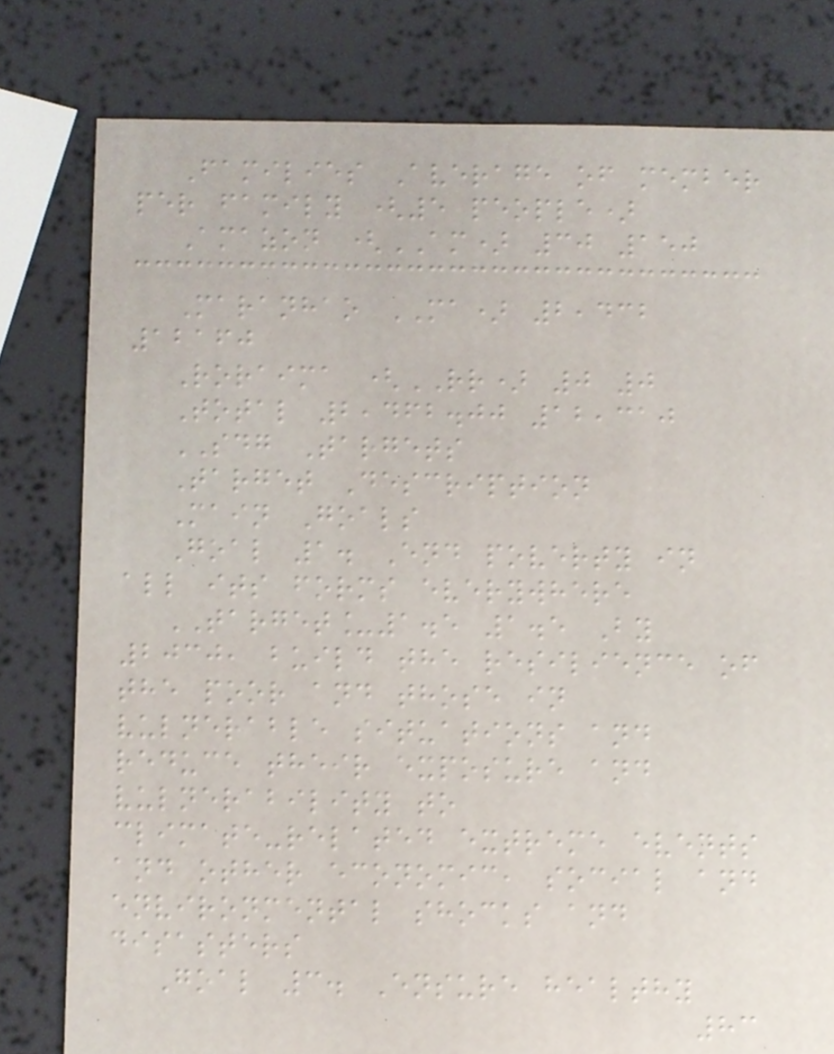Families Average of member
per family (5 people)
Amazon (AM) 30 150
Maranhao MA) 2,432
12160
Roraima (RR) 0 0
Total 2,462.00 12,310
SDG Targets
Target Description
Main Goals
Goal 1. End poverty in
all its forms everywhere
TARGET_1.5 1.5 By
2030, build the resilience of
the poor and those in
vulnerable situations and
reduce their exposure and
vulnerability to
climate-related extreme events
and other economic, social and
environmental shocks and
disasters
Goal 3. Ensure healthy
83
